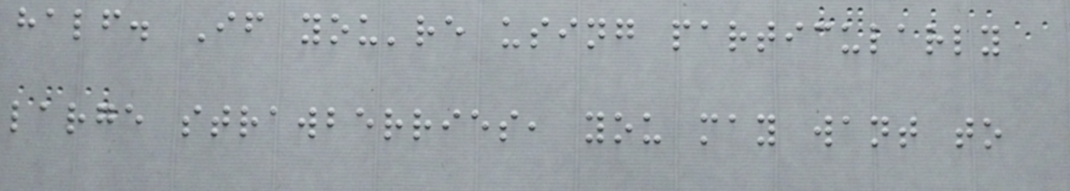half. If you're using particularly
large strawberries, you may want to
